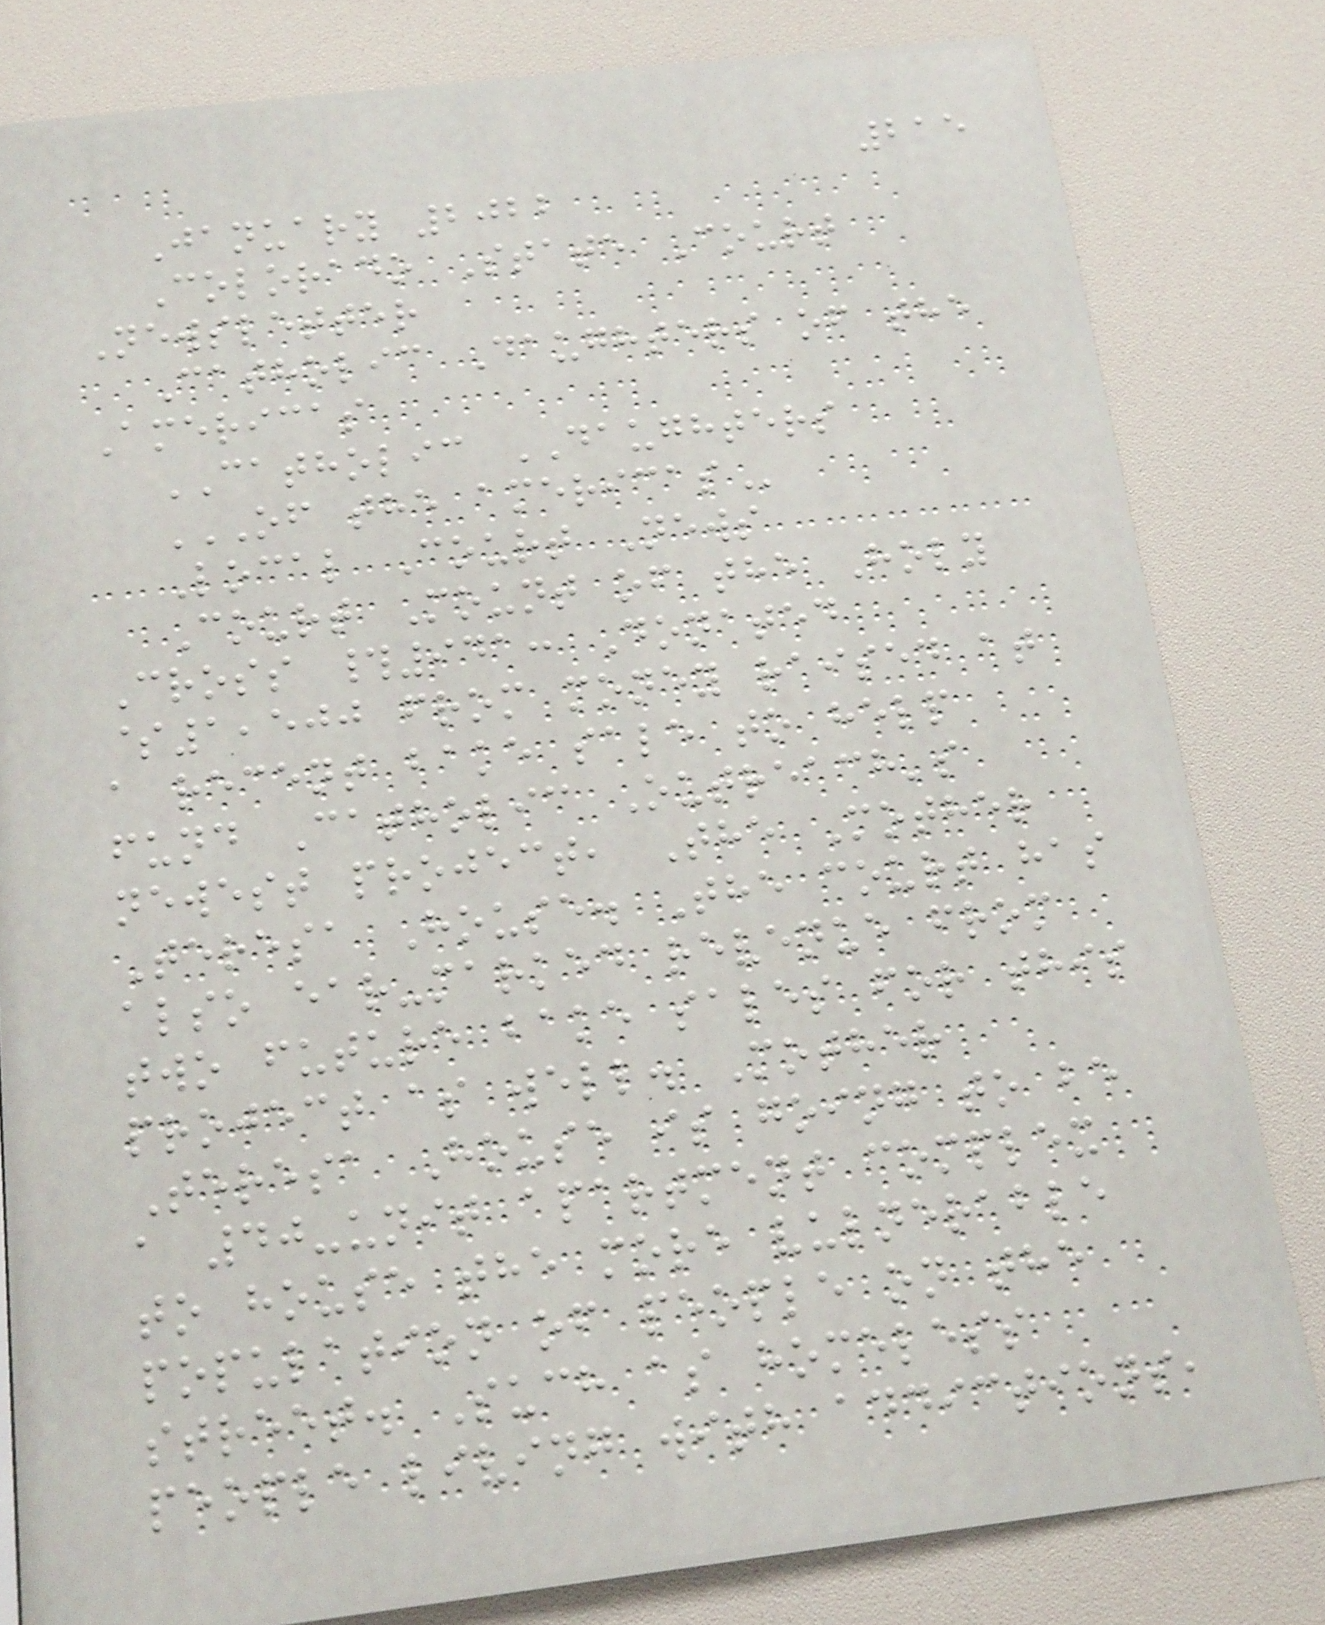215
January 2022
Colorado State Court
Newsletter
Catholic Daughters of the
Americas
CATHOLIC DAUGHTERS
OF THE AMERICAS
Local Court News
Court Mount of the Holy
Cross #941: Donated
$1,500 from money raised at
a recent bake sale to help
fund Catholic Outreach's
newest project, The Mother
Teresa House. The court has
also ear-marked revenue from
two future bake sales for this
project as well. Mother
Teresa House is going to be
a 40-unit apartment complex
to house the more vulnerable
population of people on the
street. Such as homeless
people living with addictions,
